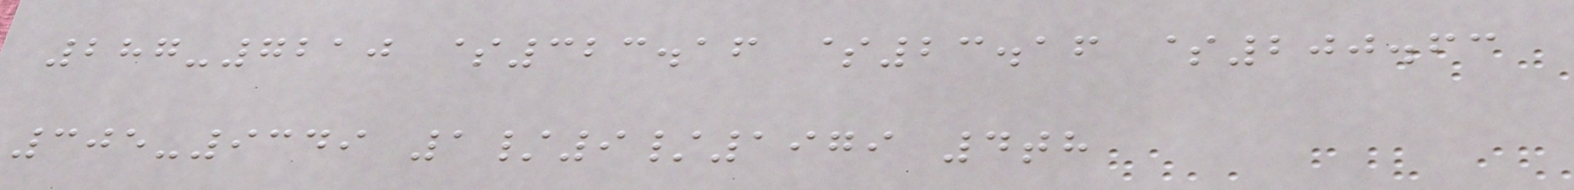287-7210 $323.16 $23.16 $200.63
305-9349 1/9/1979 4th
